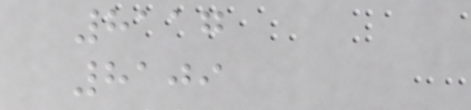8117
8109
